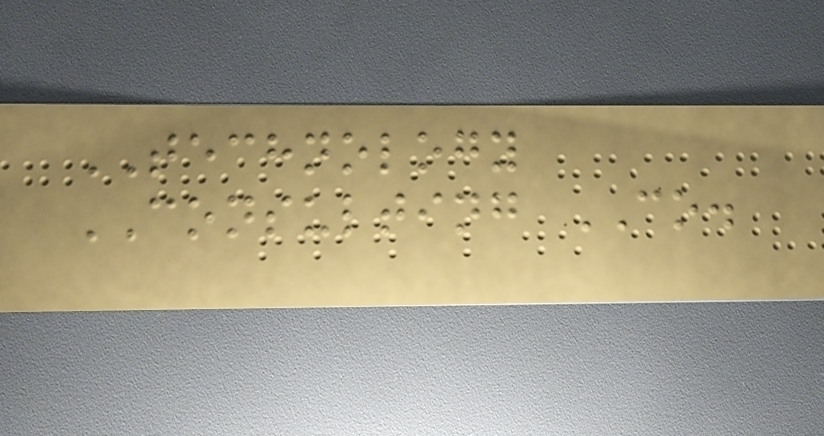TECHNOLOGY
CONSULTING CO.
